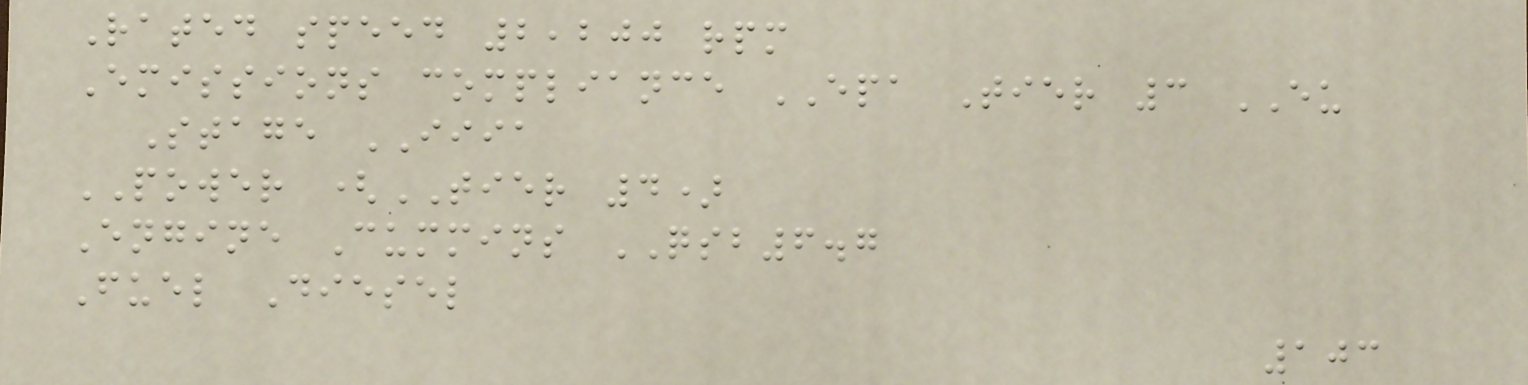Rated speed 2,200 rpm
Emissions compliance EPA Tier 3 EU
Stage IIIA
POWER (TIER 4)
Engine Cummins QSB6.7
Fuel Diesel
103
